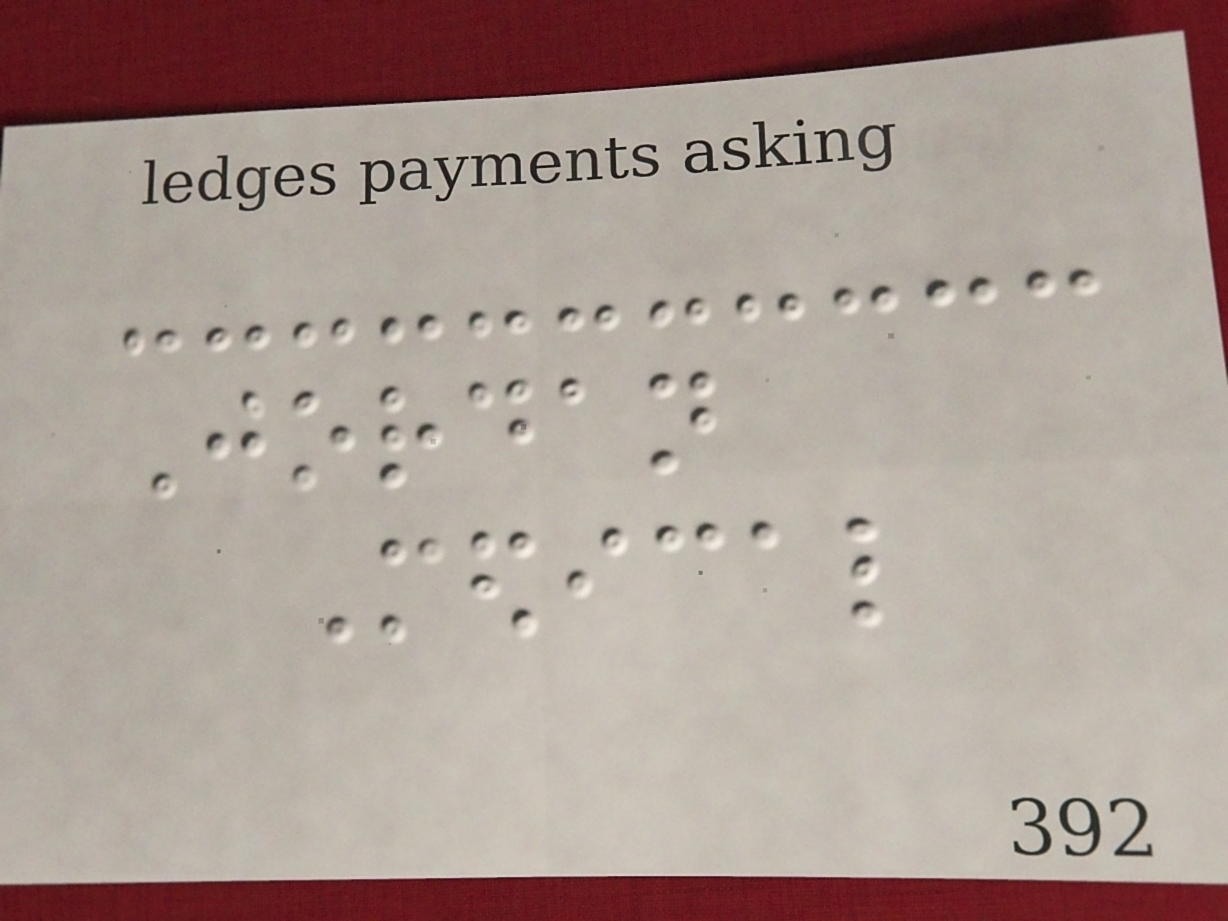Jordan
Medical
